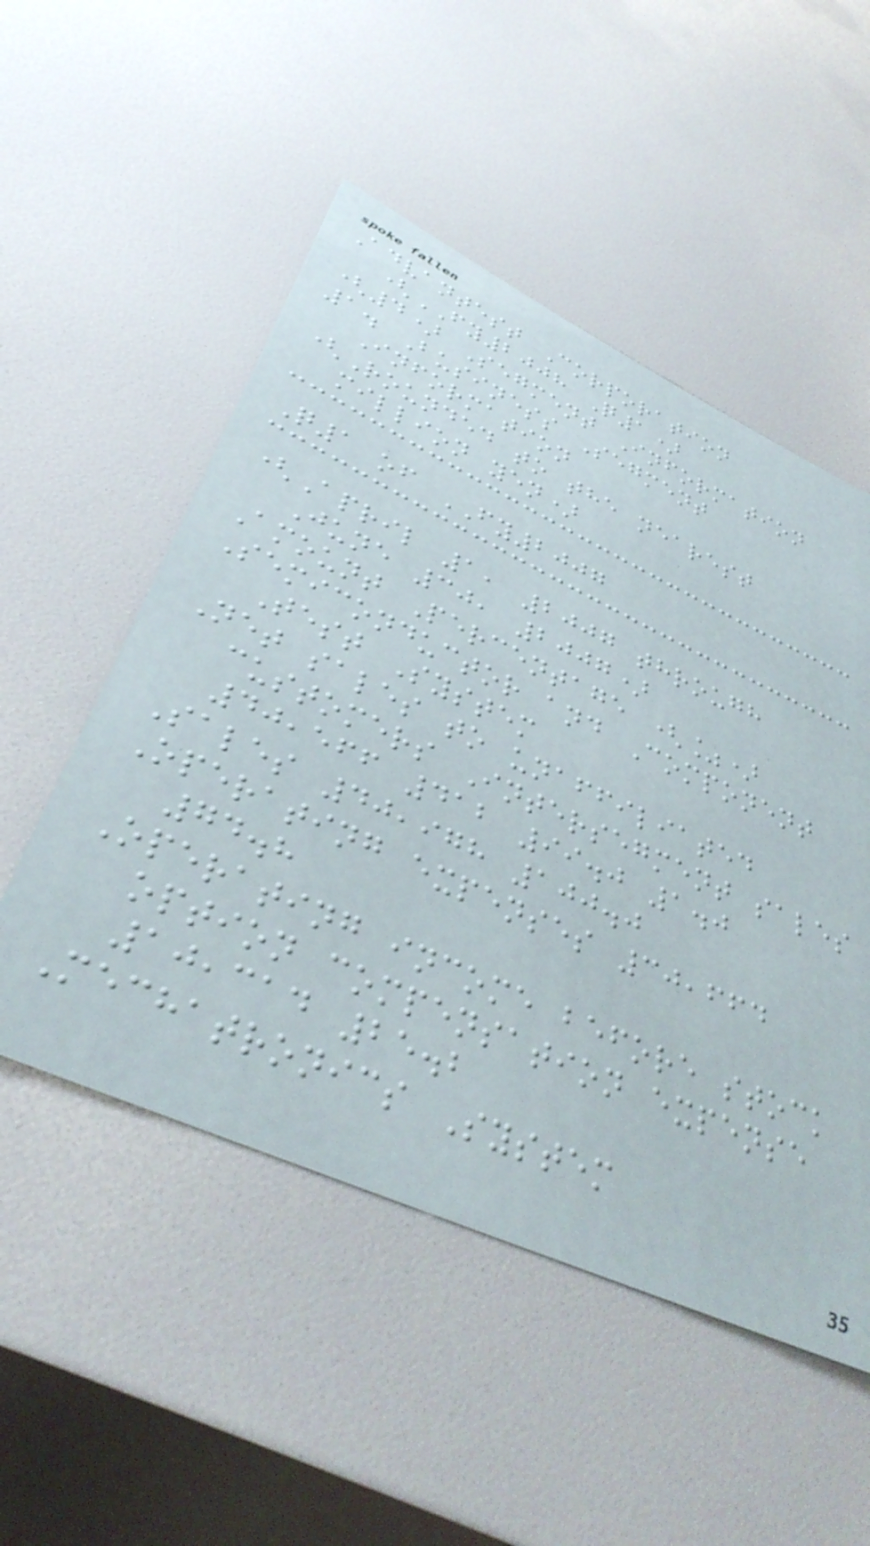Advantest Corporation
(FY2008 Q1)
(4) Segment Information
1. Business Segment
Information
(Rounded to the nearest
million yen)
Q1 of FY2007
(April 1, 2007 through
June 30, 2007)
Amount Percentage (%)
Semiconductor and Component
Test System
Net sales to unaffiliated
customers Intersegment sales
40,566 412 99.0 1.0
Sales 40,978 100.0
Operating expenses 30,664
74.8
Operating income before stock
option compensation expense
10,314 25.2
Mechatronics System
